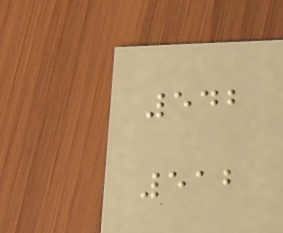542
512
